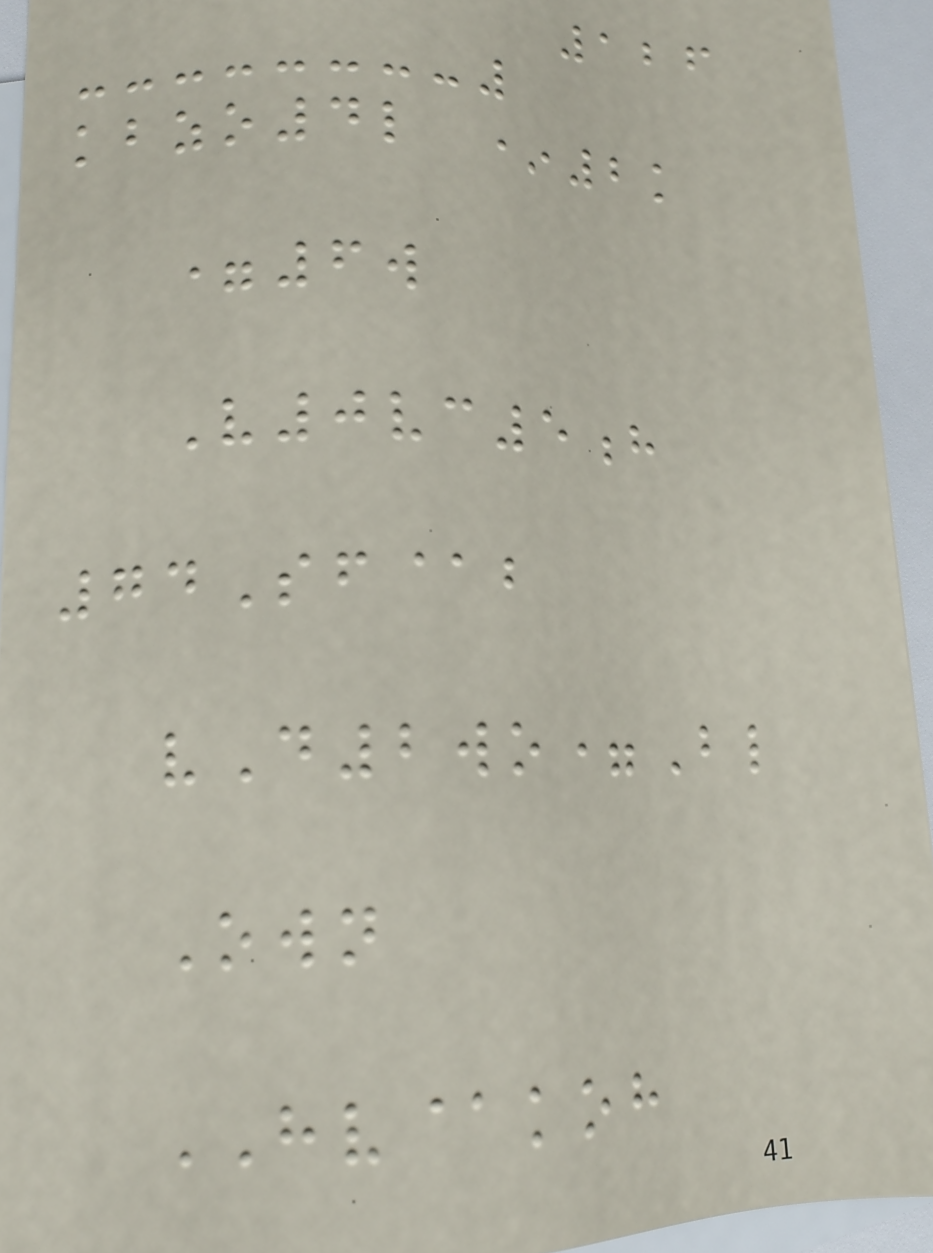126
kbzo4l *2k
=6w
V0vc5h
74Sf@b
vD2wo=Bl
Own
HV@koh
